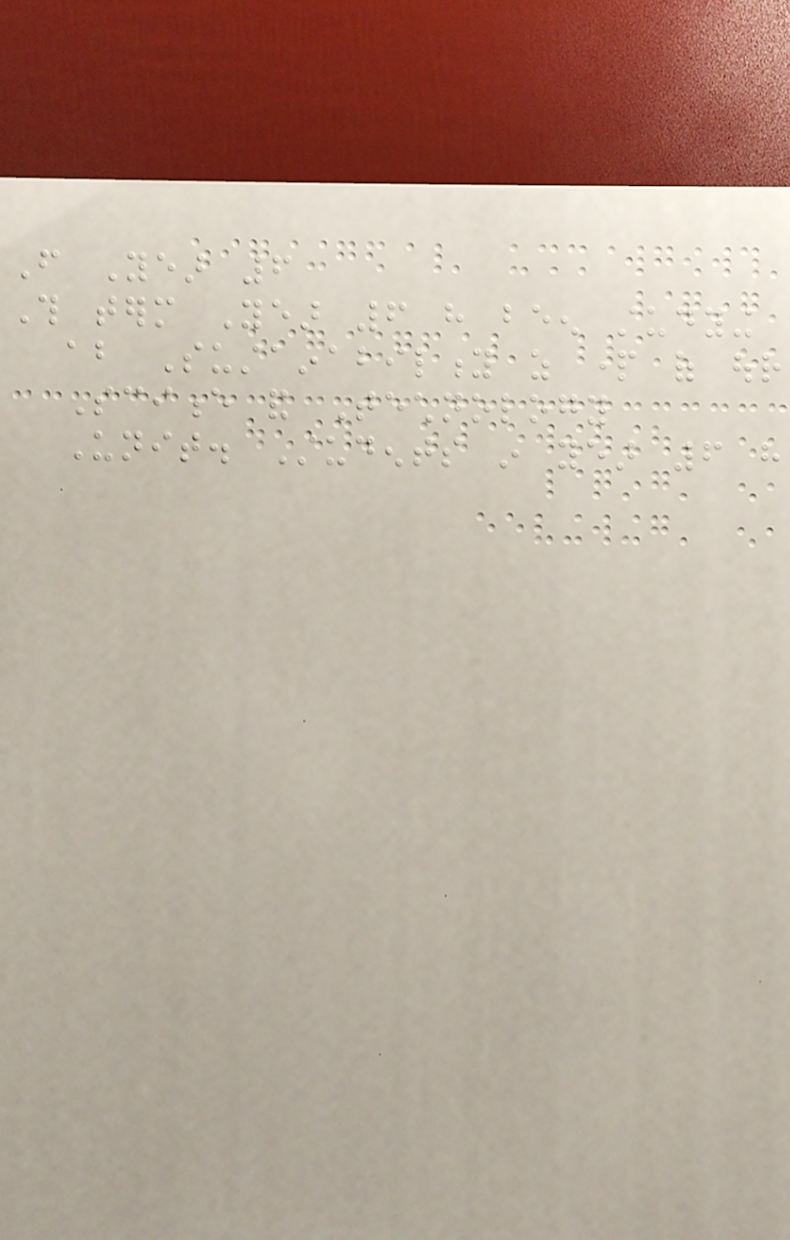From Year 6
This term Year 6 have been studying
about Sustainability as part of our
Science and Technology
Unit. Students in year 6 have
